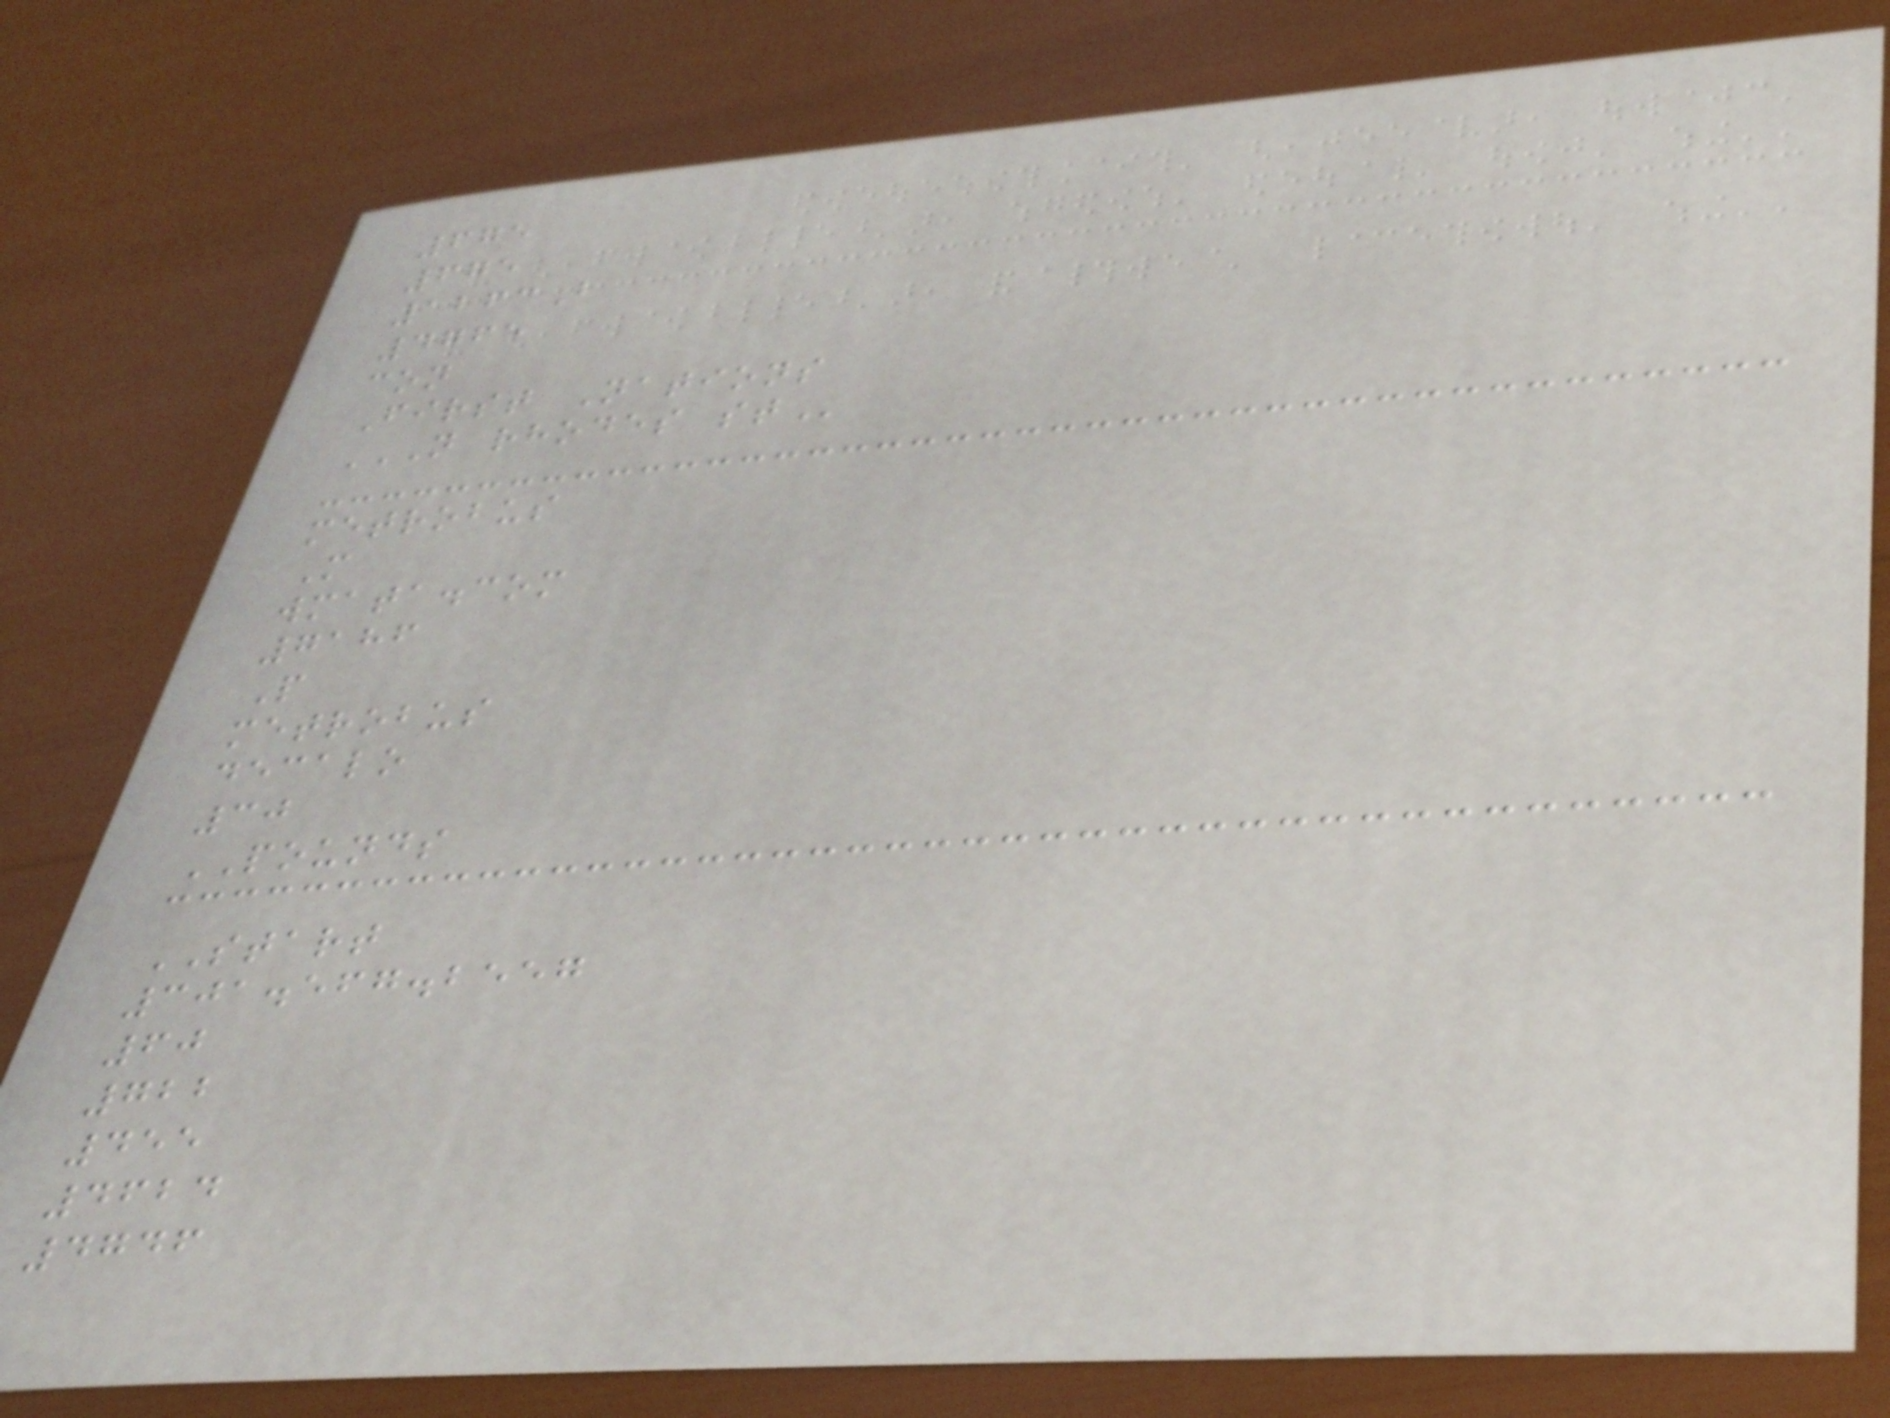675
675
1263B
4765
con
First Nations
N RHODES ST
metrobus
M
wmata.com
7186
P
metrobus
decalo
30
POUNDS
START
301.567.2557
60
722
455
4624
4746
